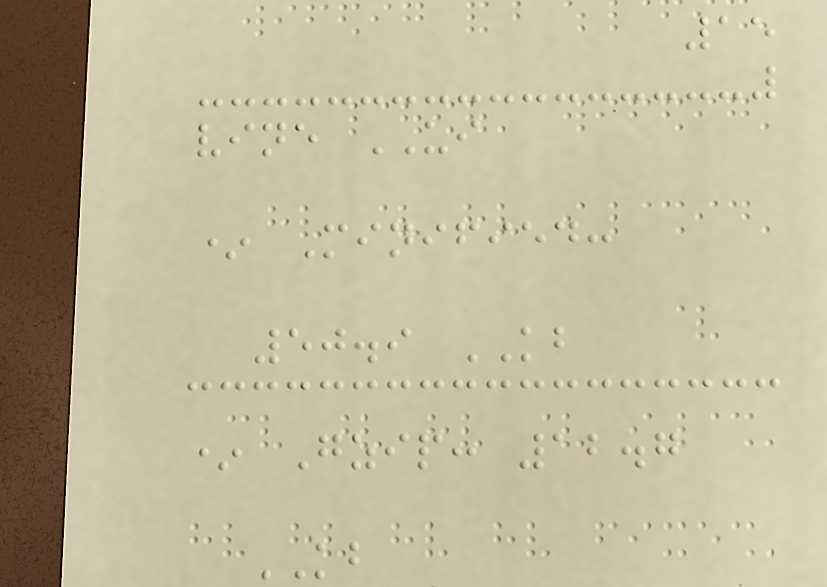15
vine UI
* Minified:
50.9 KB
* Gzip: 12.7
KB
